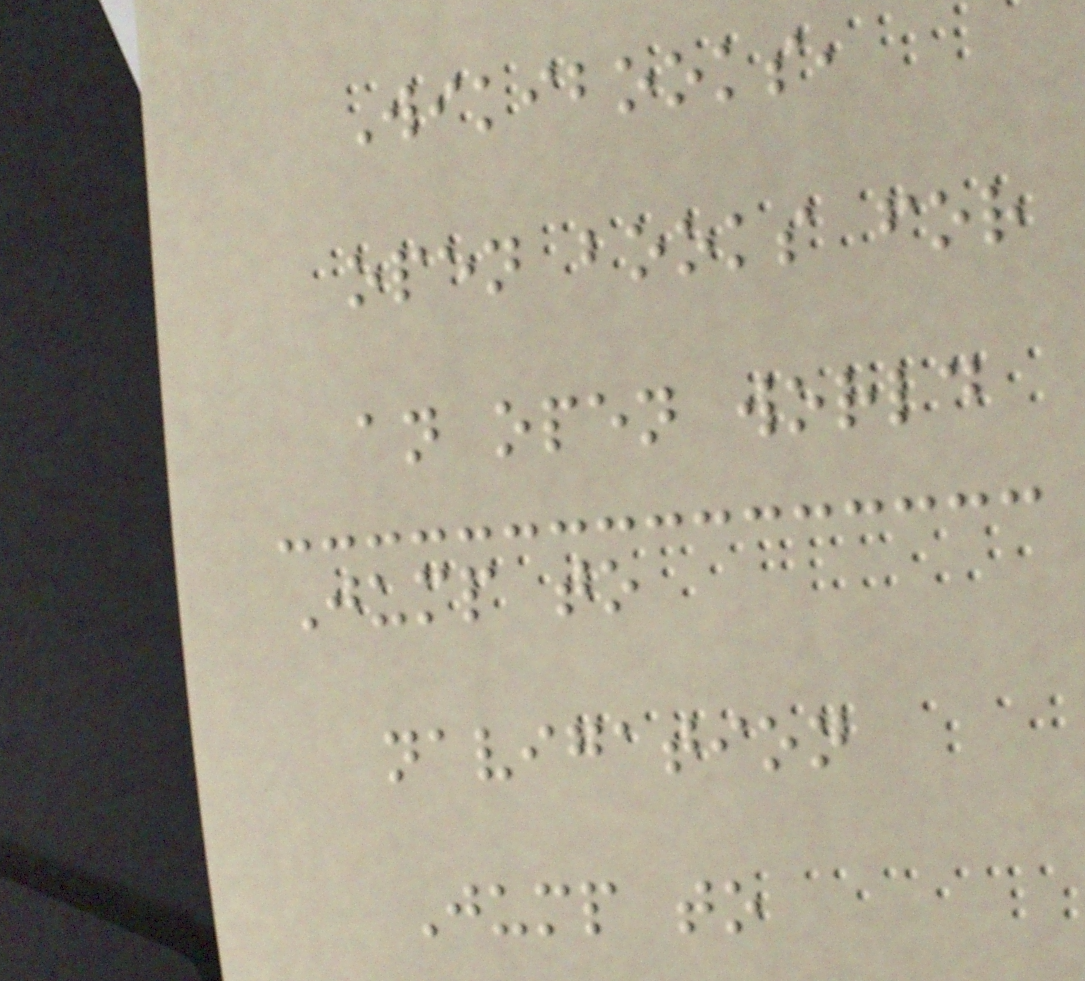Wikibooks,
open books for
an open world
Jump to
navigation
Jump to
